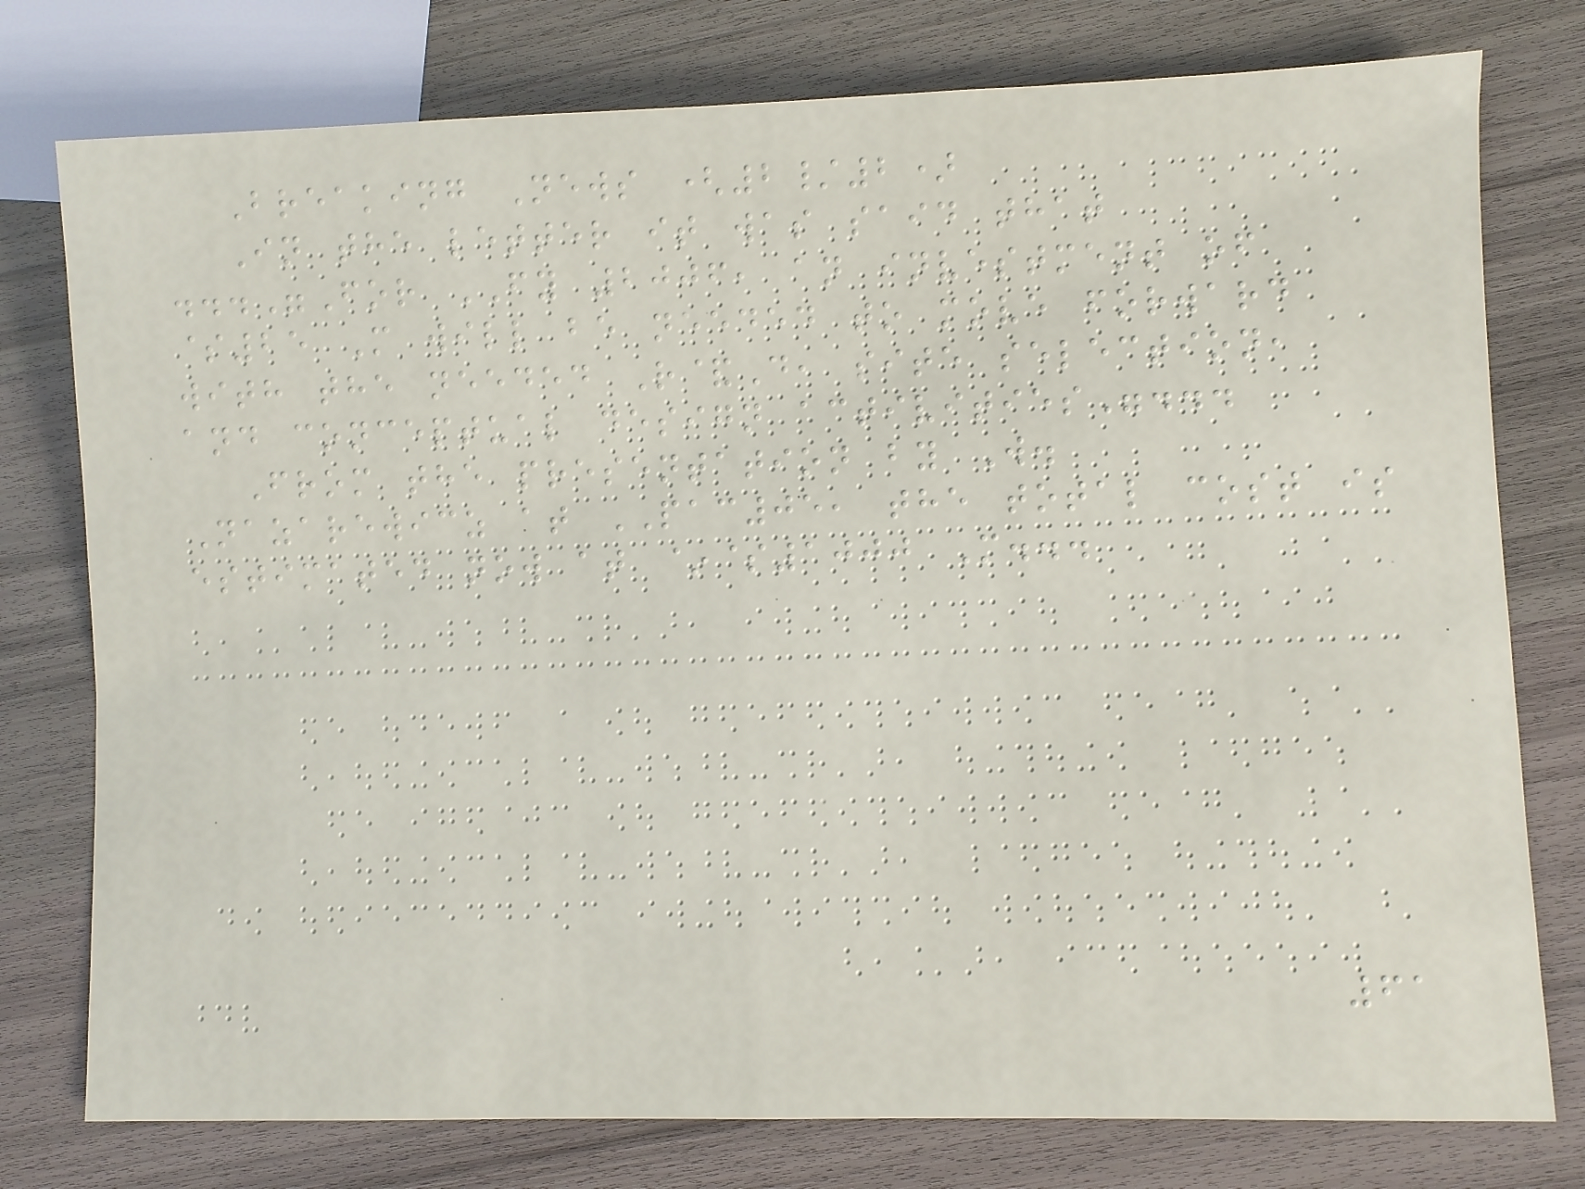Breaking News (2/2)
In the letter it was said that
..."For FY 2006, an investment of
$25 M will be needed to move forward
with the needed R&D, site selection,
and conceptual design activities"...
From the presentation by W.
Nazarewicz at PAC05, the total cost is
estimated now at ~$1000 M...
61
